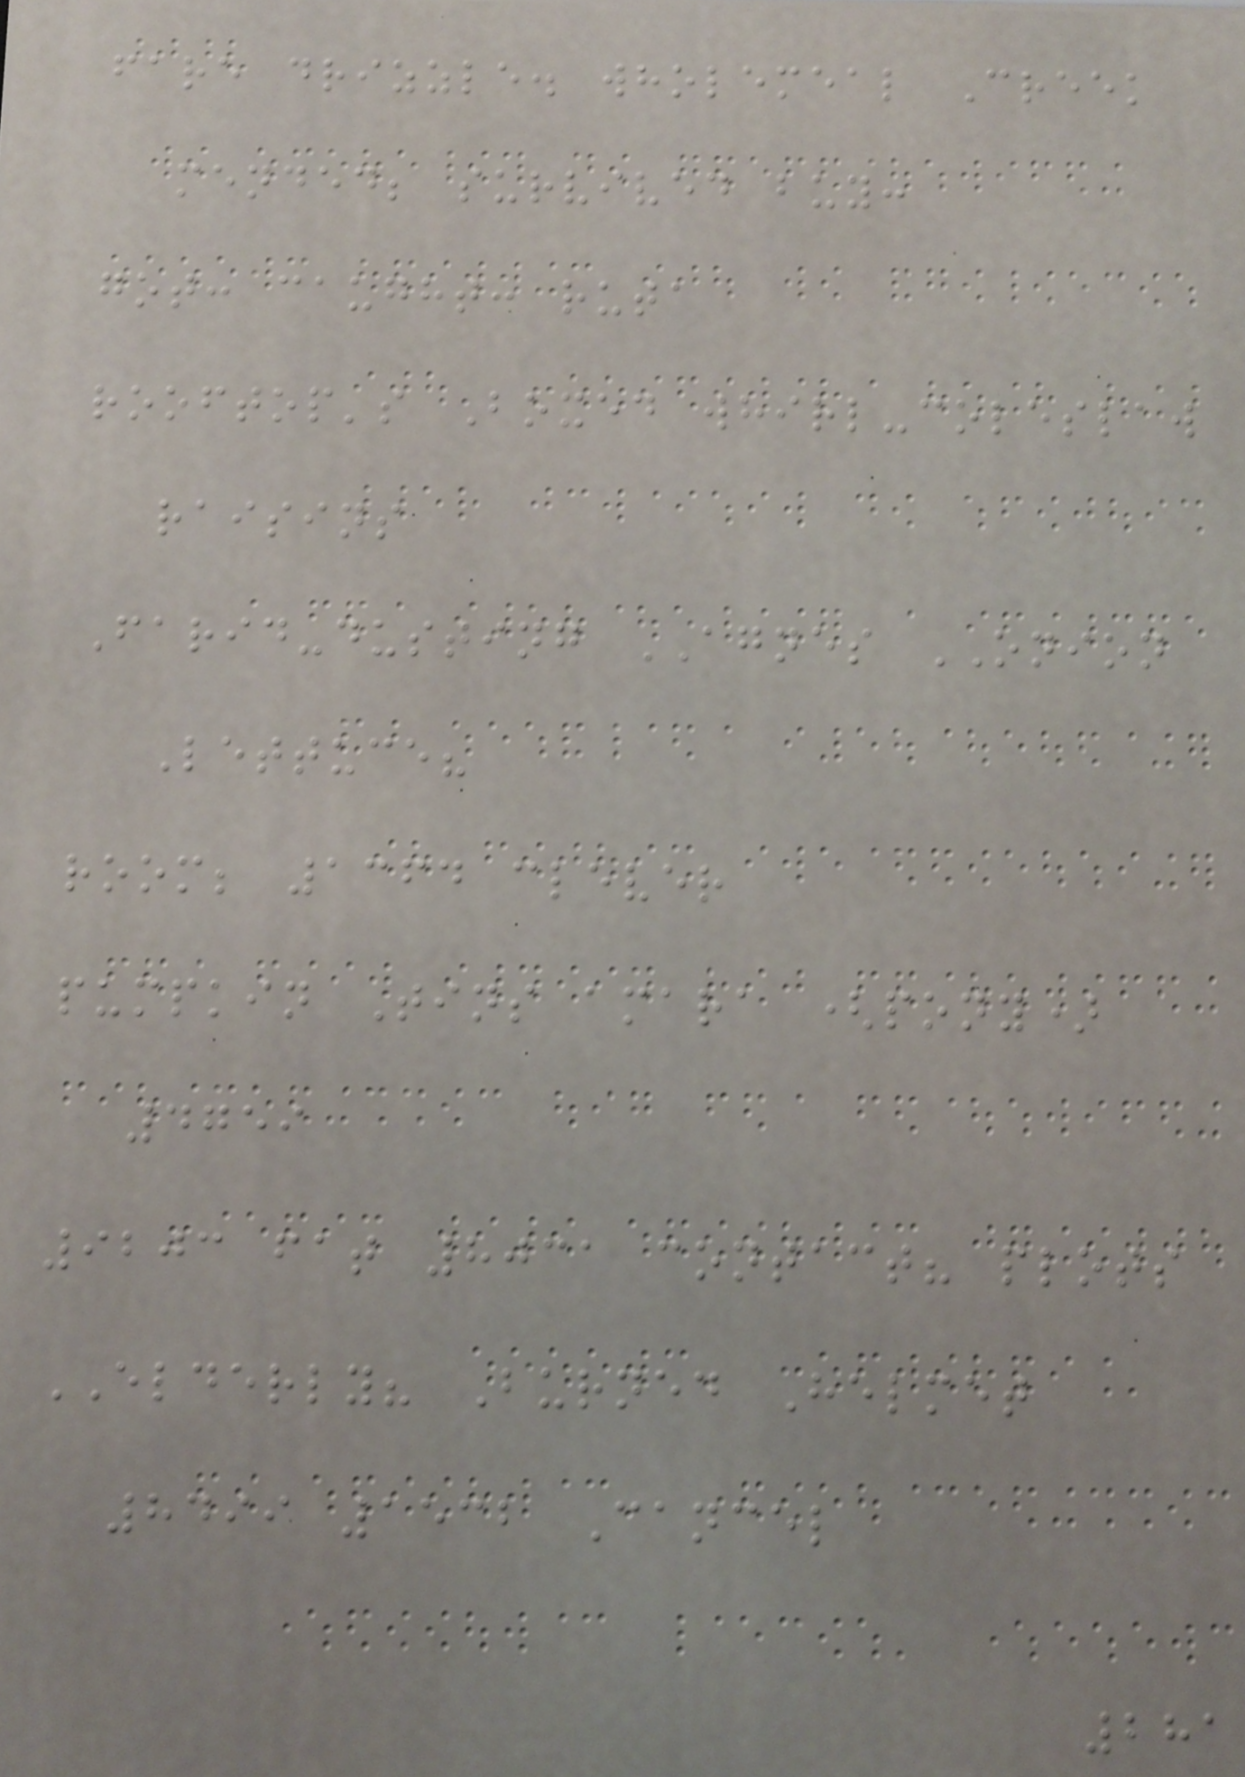fare drizzle. wholemeal Creek
mended; survived buy:
got: caught: ruta
rooftop's Boxed whirl-coleslaw
raisins
Farid-dusting AGNES ONION
Lettuce?
room; 1364 clever
pumpkin Tins amara (pony)
4759
9203 fat 8031 contact? plots
ELDERLY? Burned Helmet
8499 1532 Cancel
281
